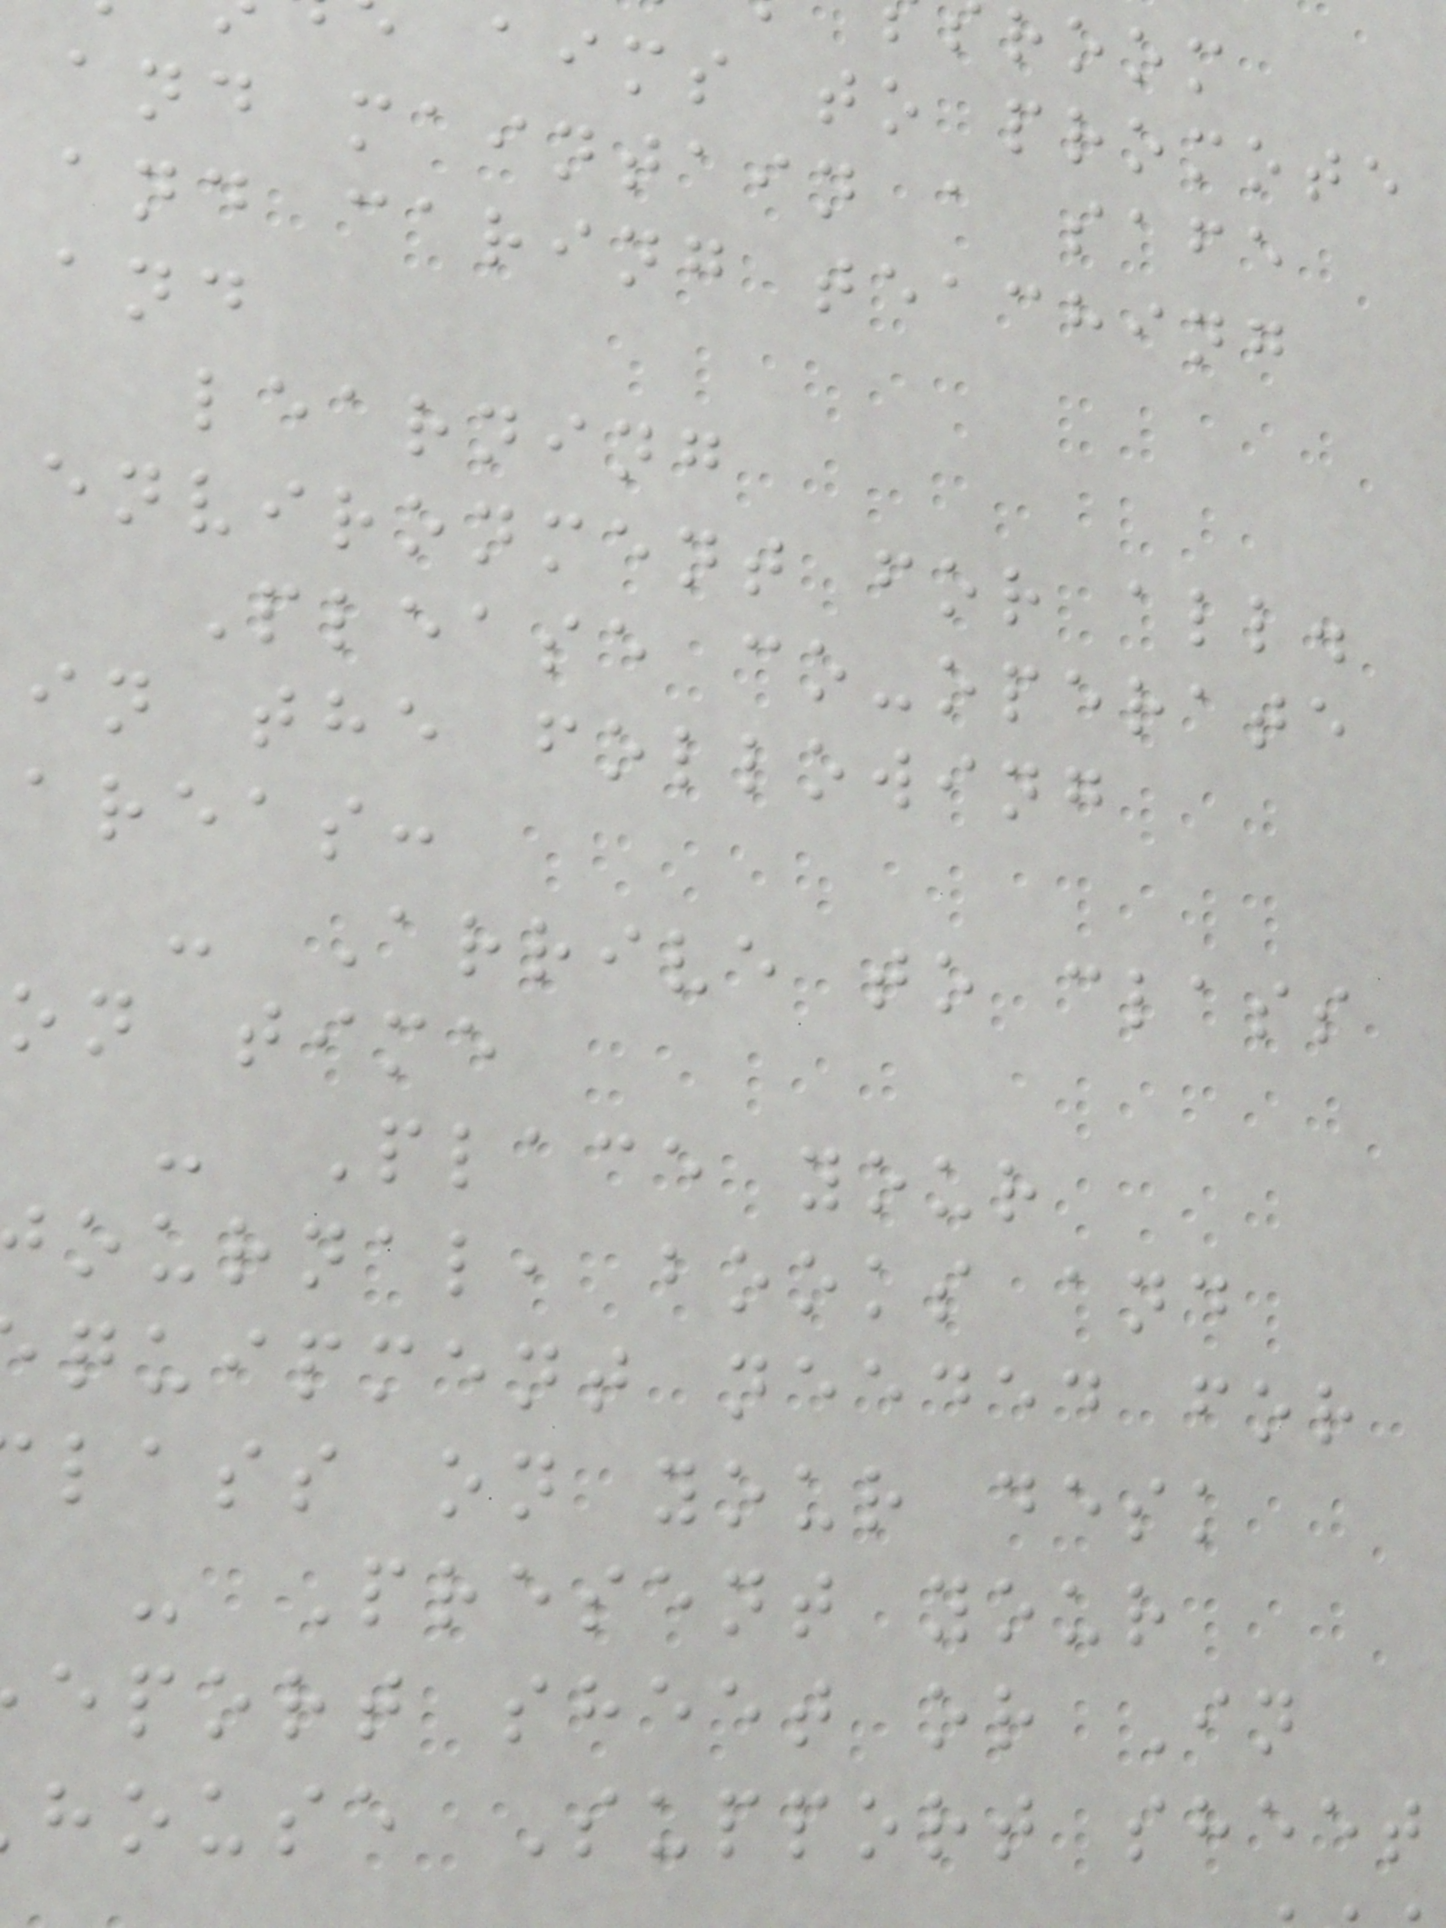room
aims to promote
and maintain a safe
and caring teaching
and
learning
environment for all.
Please co-operate
in the following
areas:
- Arrive to class
on time
- Place your
ournal, books and
quipment needed for
lass on your desk
- Present your
eport sheet or In
house Support sheet
